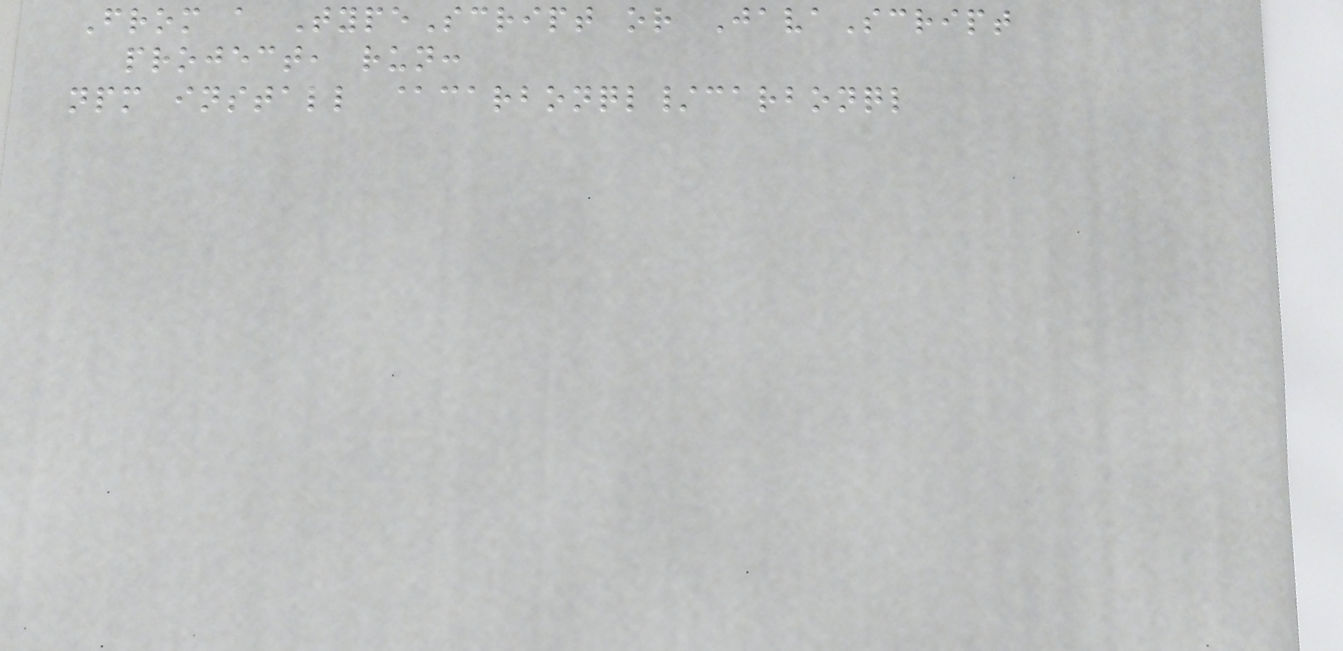From a TypeScript or JavaScript
project, run:
npm install @carbonql/carbonql
